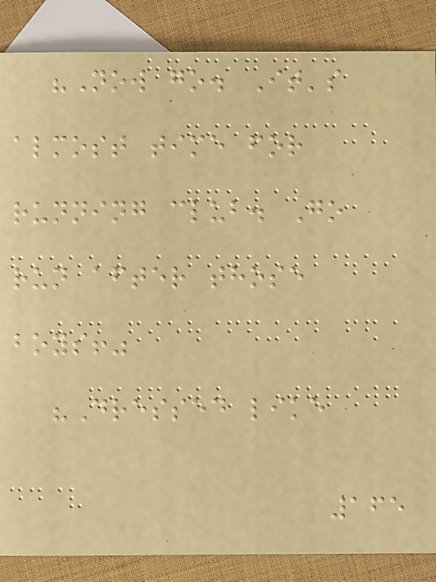"Now go. It's
almost time for
running club. Go
run after those
boys!"
"Dressed like
165
